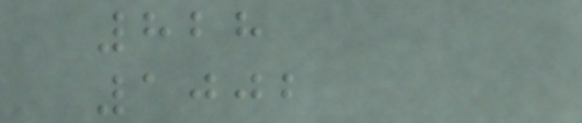828
1002
